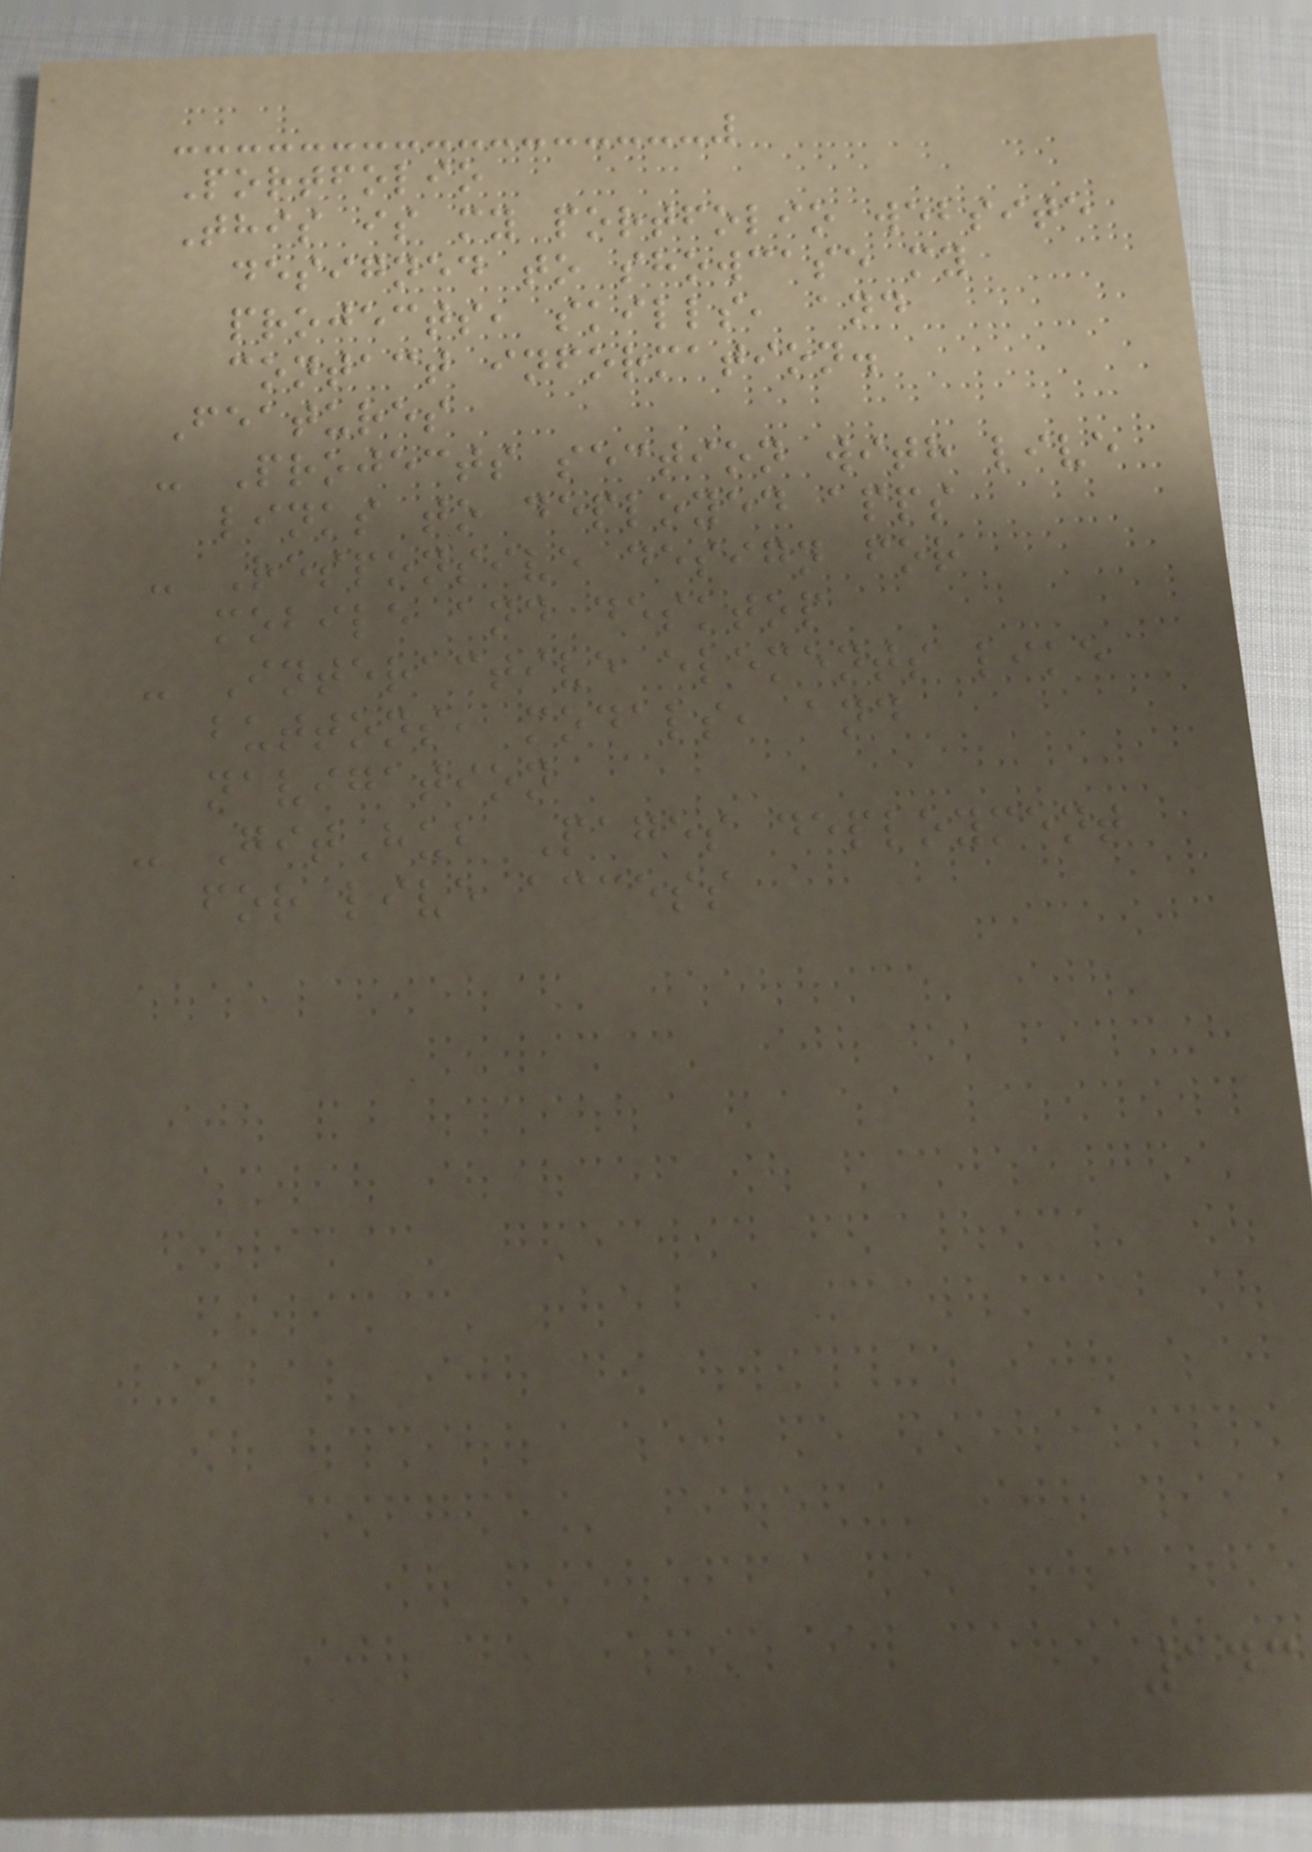Portfolio
This is my portfolio website
designed to showcase my
projects, skills, and
contact information.
Features
- Projects section with live
links to deployed apps
- Responsive design for
mobile and desktop
- Interactive elements like
buttons, modals, and
navigation
- GitHub Pages deployment
for live access
143
